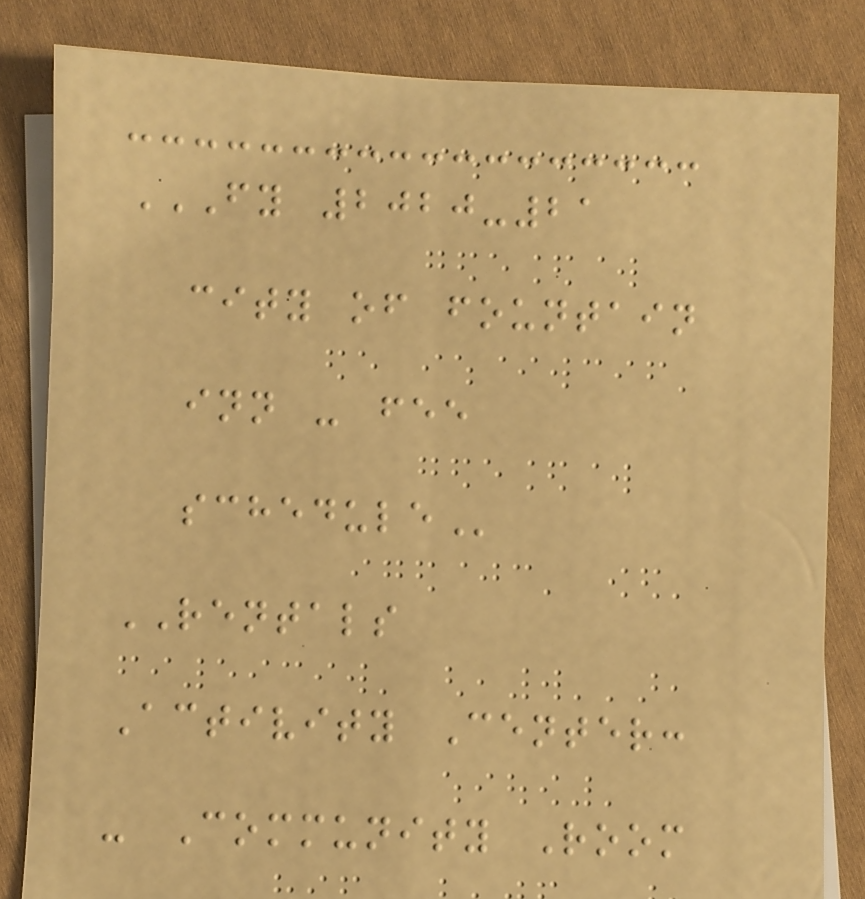FY 2020-21
CITY OF FOUNTAIN
INN - FEE
SCHEDULE
RENTALS
Activity Center:
- Community Room
